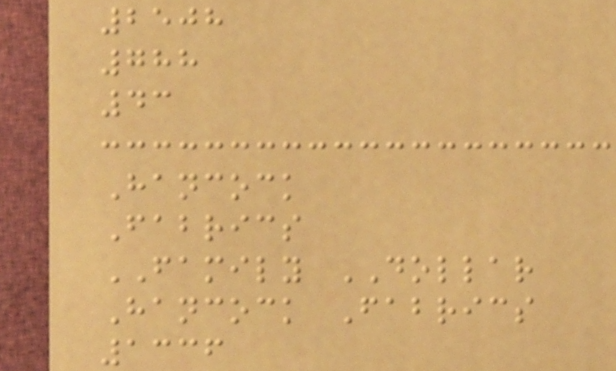2508
788
43
Hancock
Fabrics
FAMILY DOLLAR
Hancock Fabrics
1336
